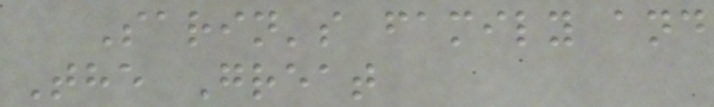Sarin's family and
The Great
